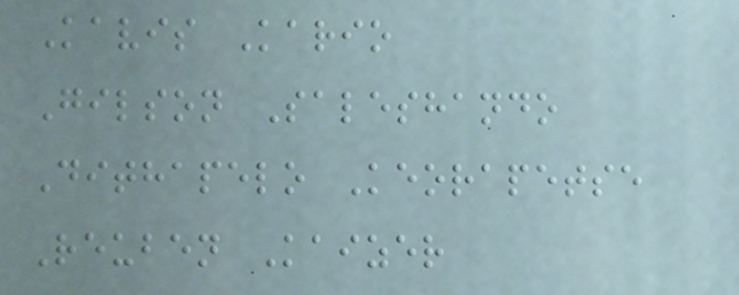Kavis Kario
Gilson Saleshando
Dithapelo Keorapetse
Reuben Kaizer
